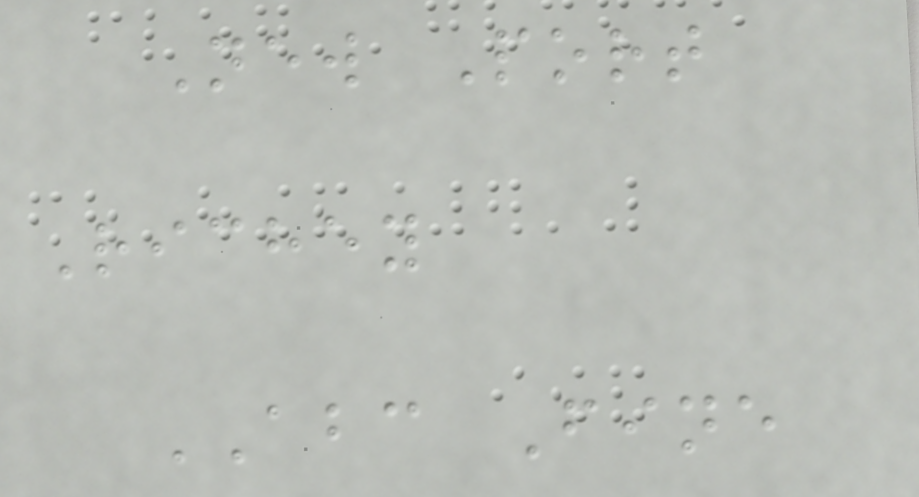New Port
Richey
ABC Fine
